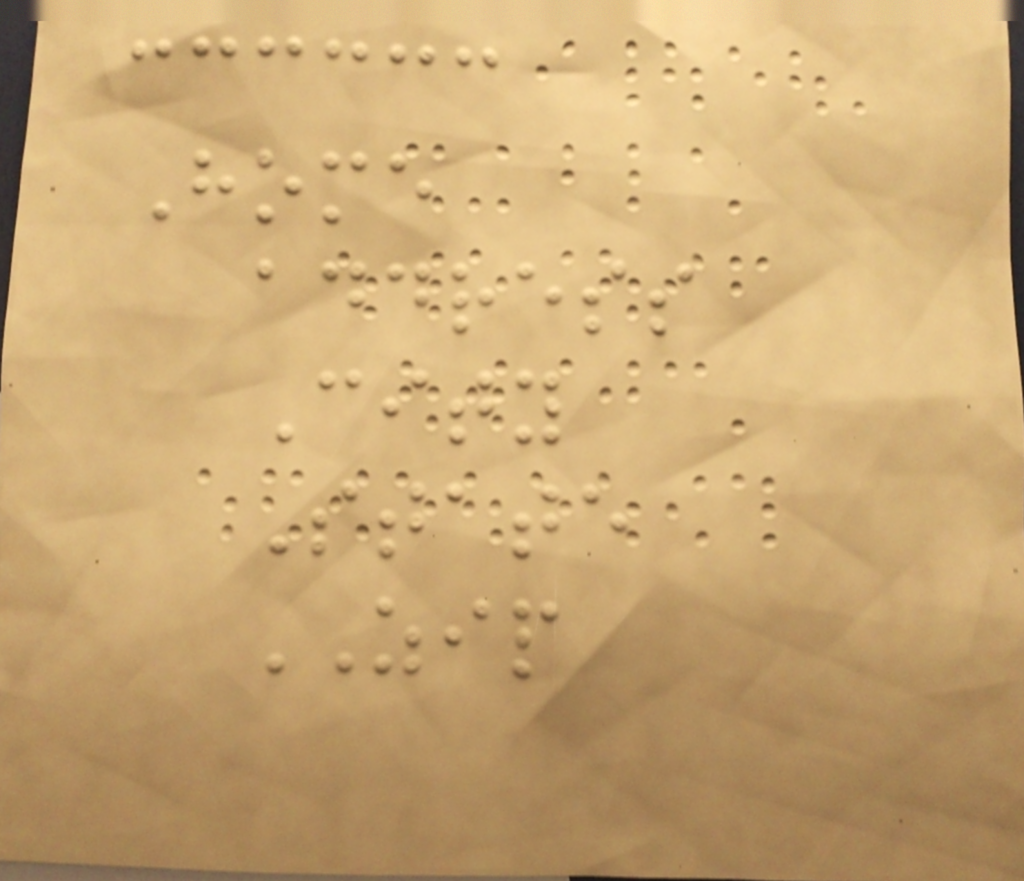Home
address
City
State
ZIP
